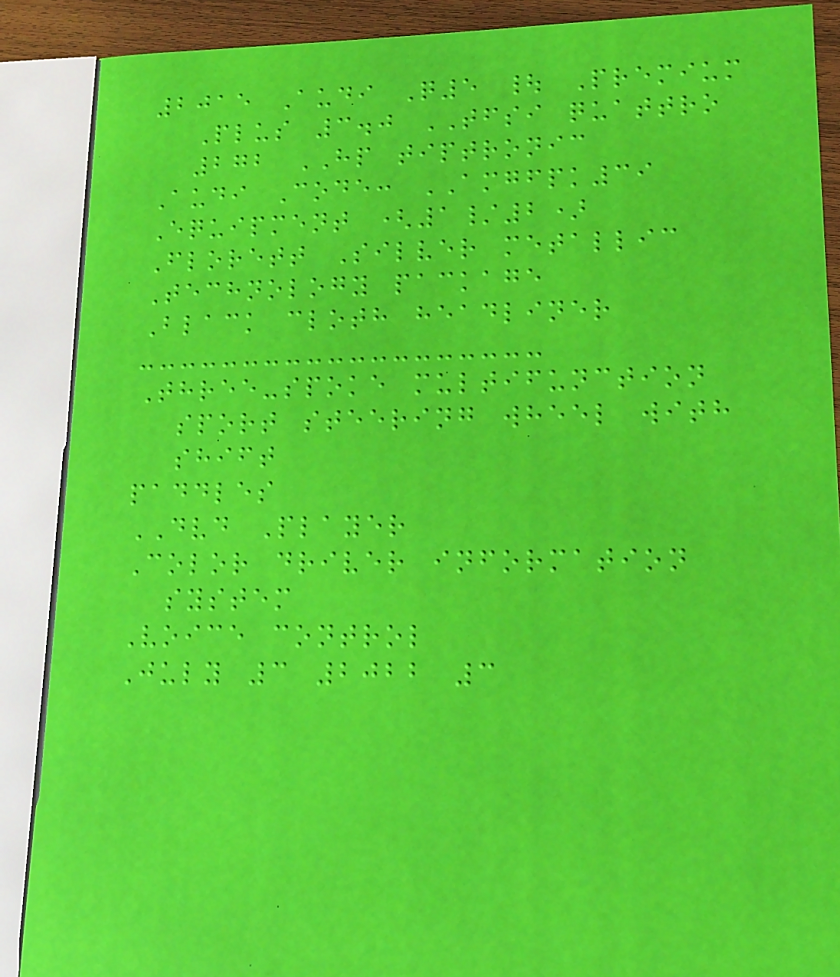2015 Audi Q5 | Premium
Plus 3.0 TFSI quattro
272 HP tiptronic
Audi Code: AMGFPK39
Equipment (1/2)
Florett Silver metallic
Technology package
Black cloth headliner
Three-spoke multifunction
sport steering wheel with
shift
paddles
DVD Player
Color driver information
system
Voice control
July 3 2022 3
